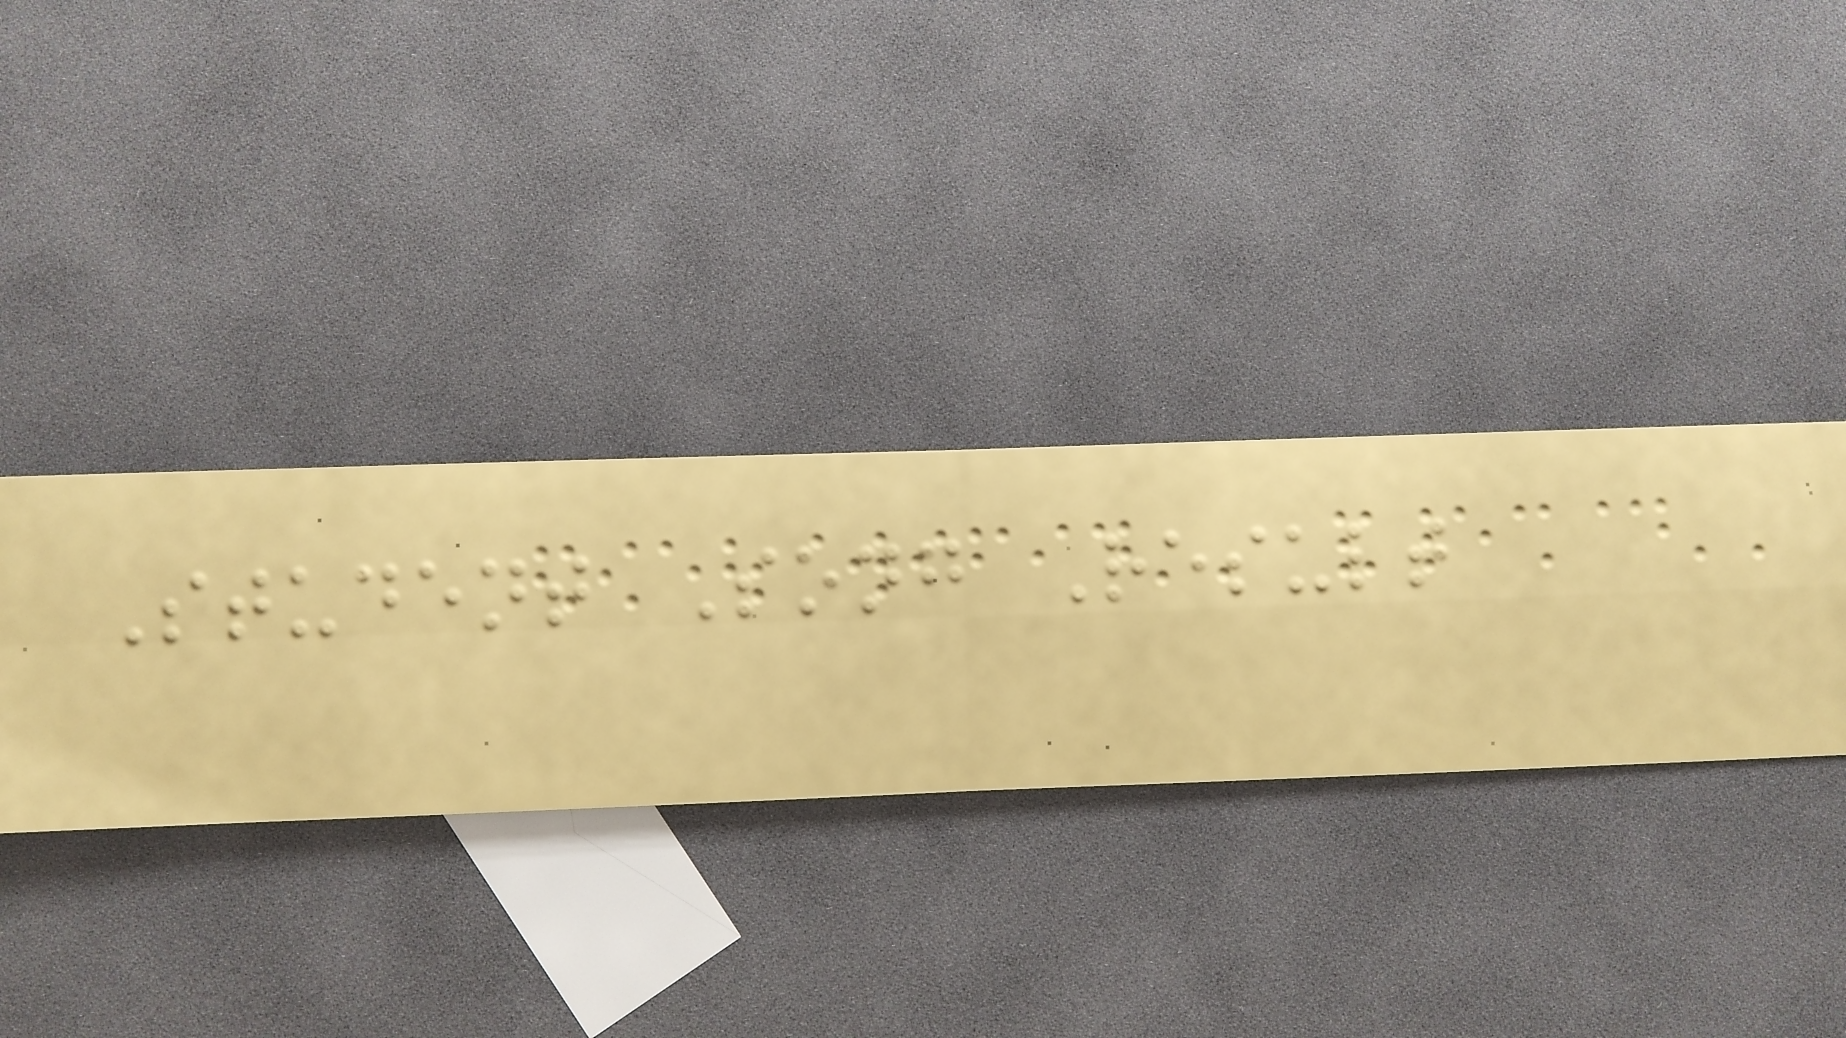Student Song Result
